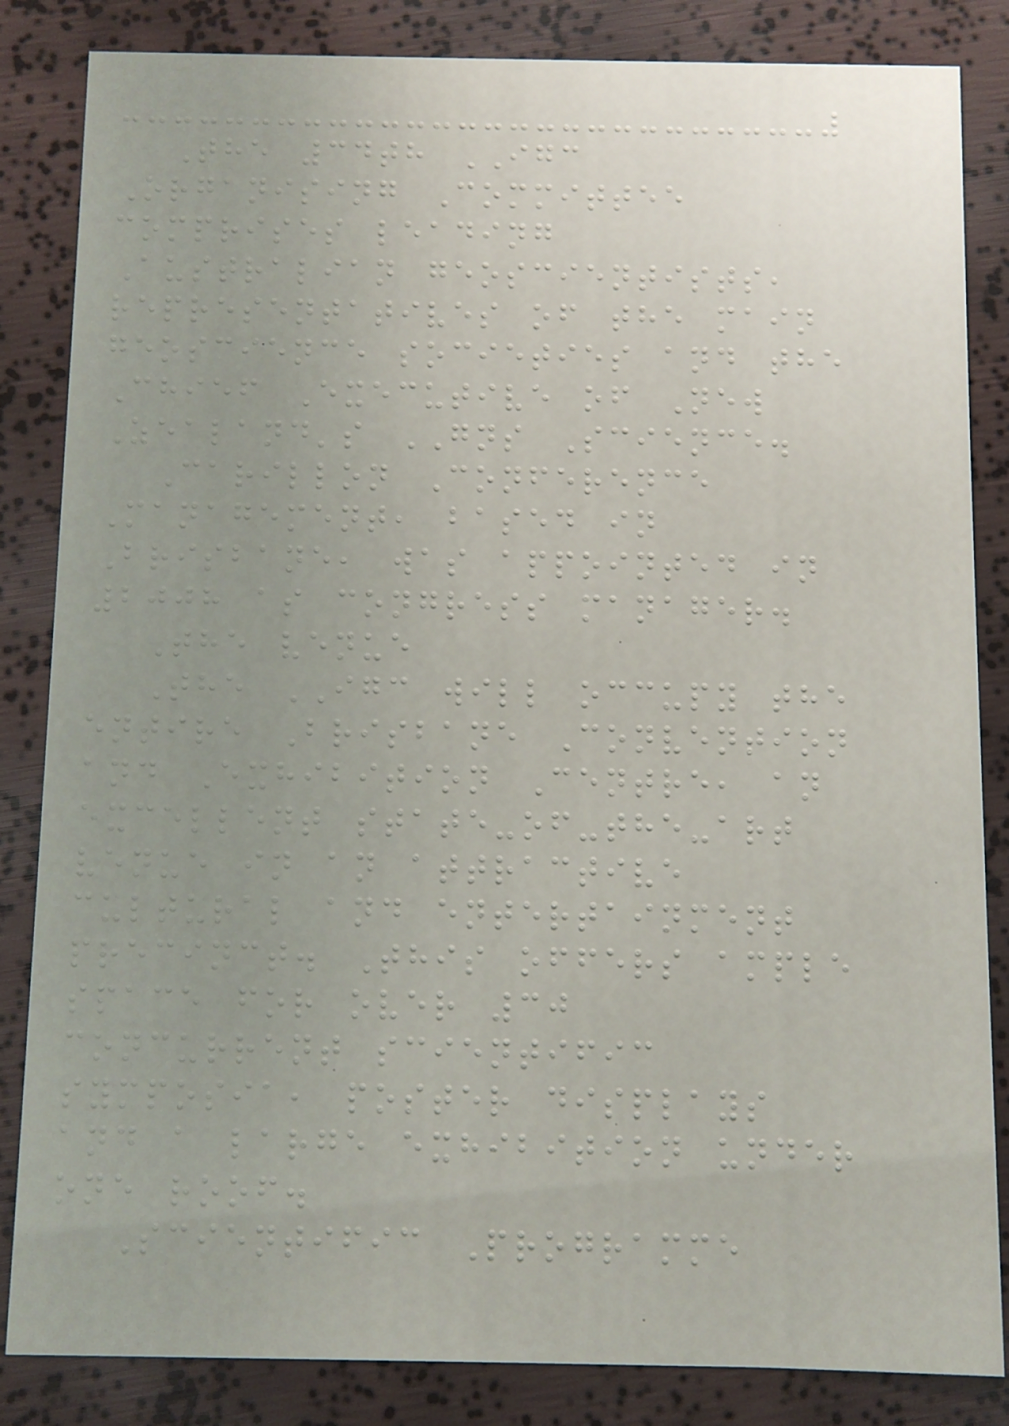The 34th IGC
Organising Committee
comprises leading
Australian geoscientists,
representatives of the main
geoscience societies and the
Chief Executive of New
Zealand's GNS Science.
Carillon Conference
Management, based in
Brisbane, was appointed in
2008 as congress manager.
The venue
The IGC will occupy the
entire Brisbane Convention
and Exhibition Centre, an
excellent state-of-the-art
venue in an attractive
cultural and entertainment
precinct. This offers ample
space for over 30
concurrent scientific
symposia, poster displays
and a large exhibition under
one roof.
Scientific Programme
